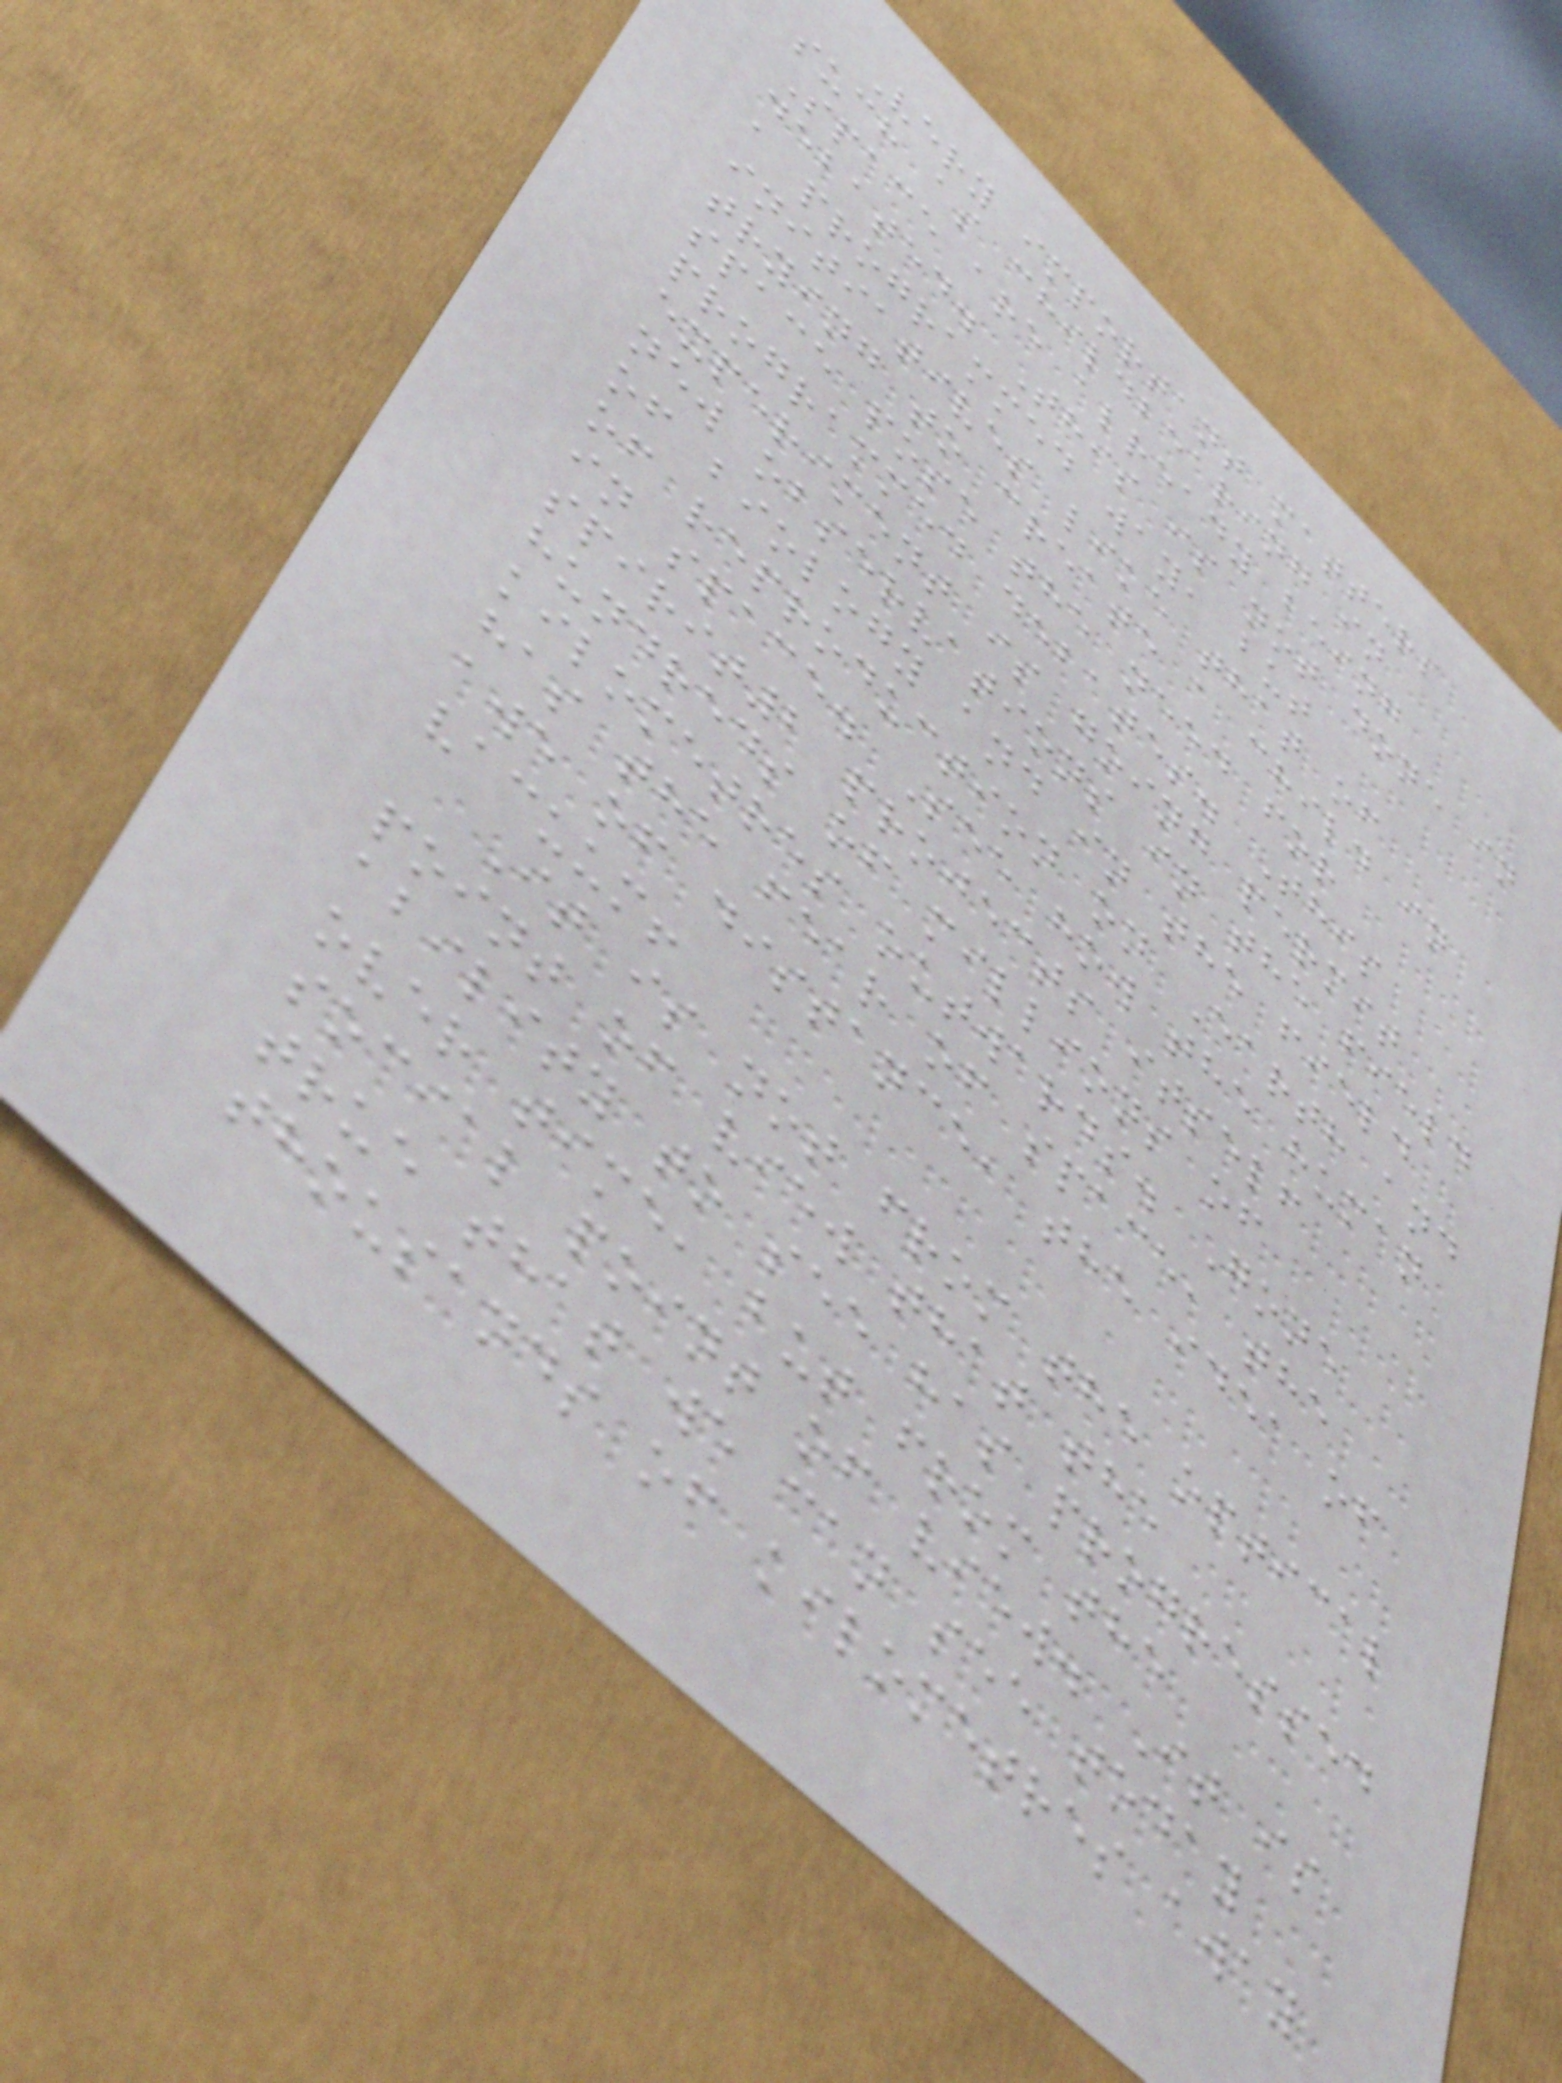Very important matters
such as childbearing in
Space are already being
debated. This is not done in
a programmed way, but
initiatives like that of
trying to create a child in
space pose the need for
programmed debates. This
experiment is going permit
new observations in the field
of biology and in the field
of reproduction on Earth and
in space. See how the human
spirit2 projects itself
hundreds of millions of
kilometres outwards. Gone
has the fear of space, the
awe of distance, the idea of
vacuum!
It is not from the optical
point of view that the
ability to see has progressed
over time, but from the
social point of view. It is
true that we can see today
thousands of kilometres away
